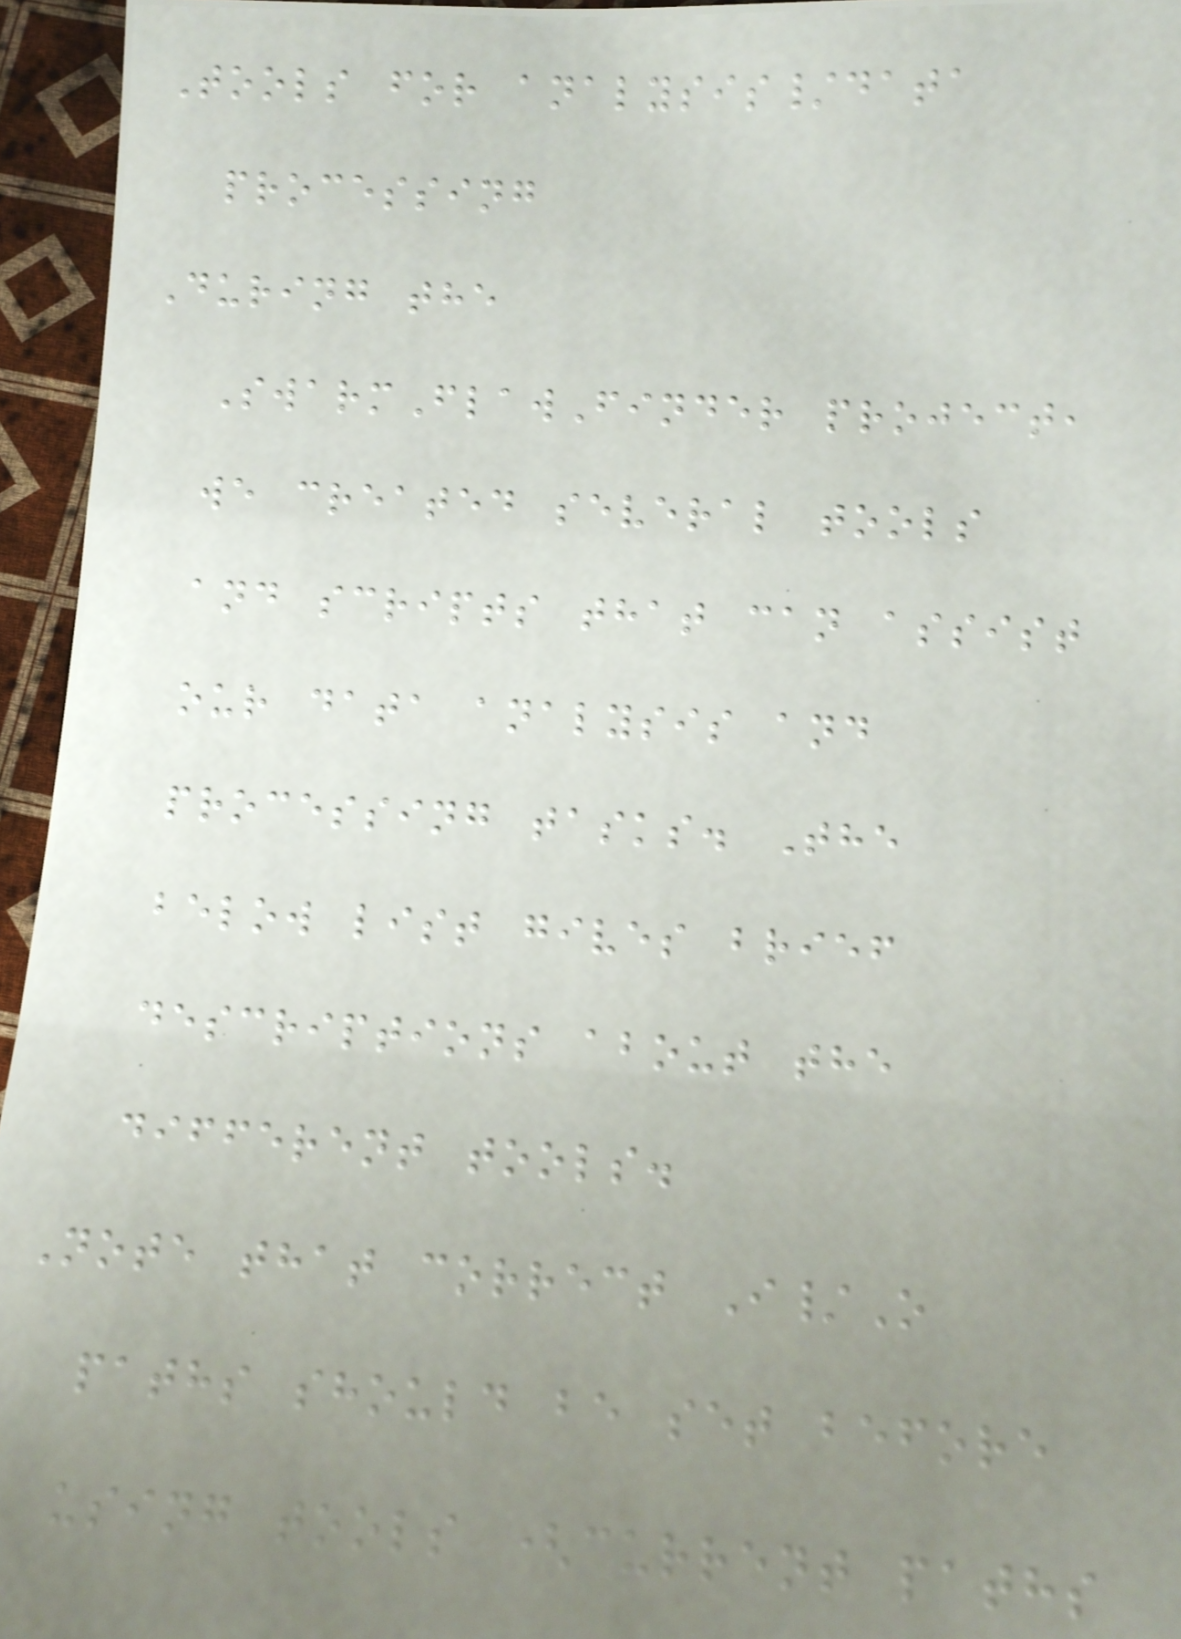Tools for analysis/data
processing
During the
SwarmFlawFinder project,
we created several tools
and scripts that can assist
our data analysis and
processing tasks. The
below list gives brief
descriptions about the
different tools.
Note that correct I/O
paths should be set before
using tools (current paths
